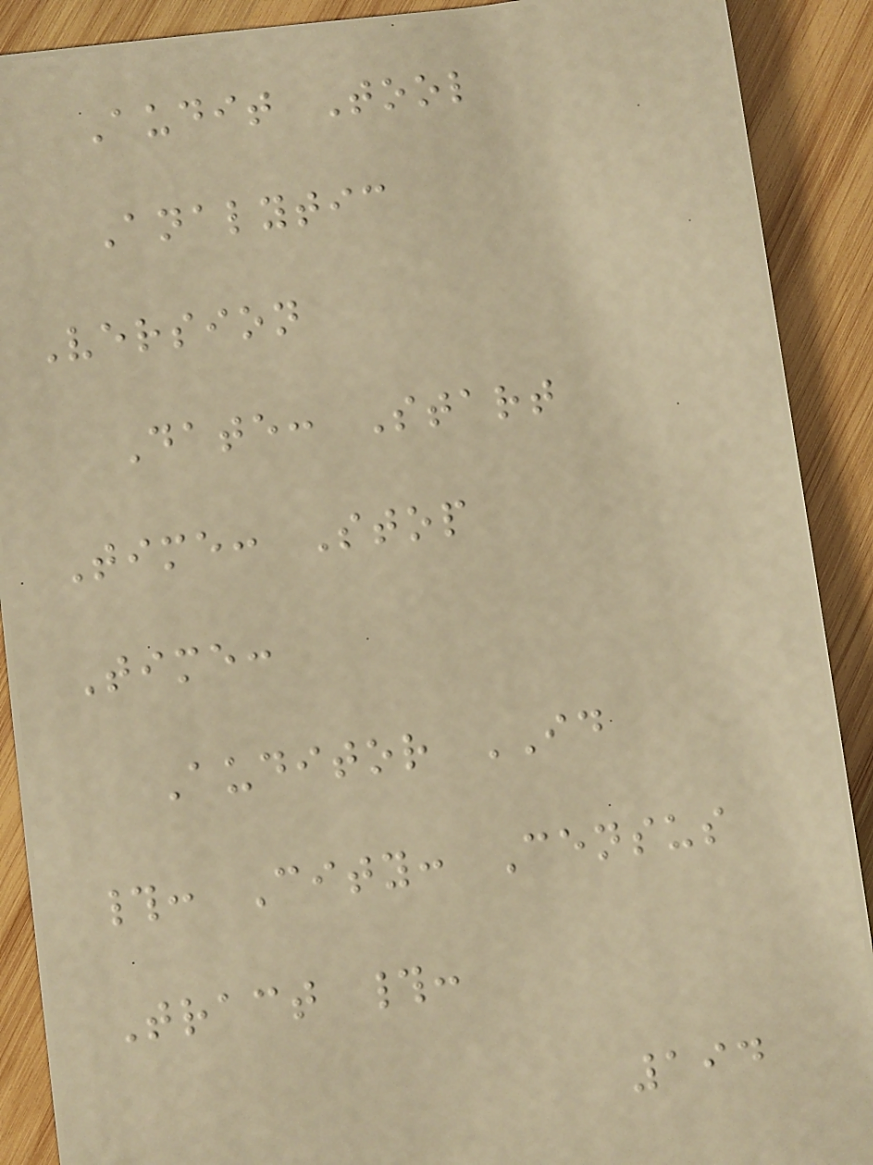Audit Tool
Analytic
Version
Date: Start
Time: Stop
Time:
Auditor ID
#: City: Census
Tract #:
194
